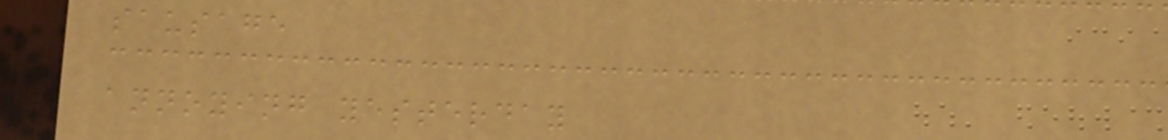sausage
annoying yesterday
